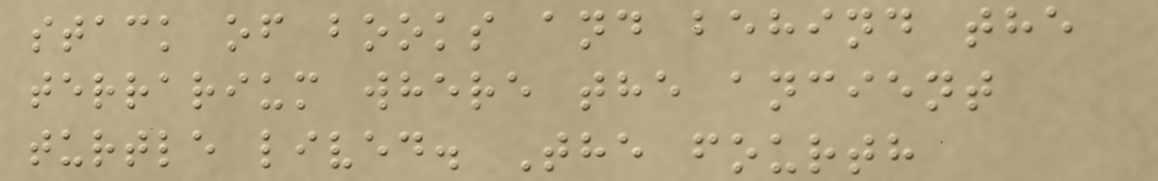stack of books and behind the
terrarium where the ancient
turtle lived. The fourth
